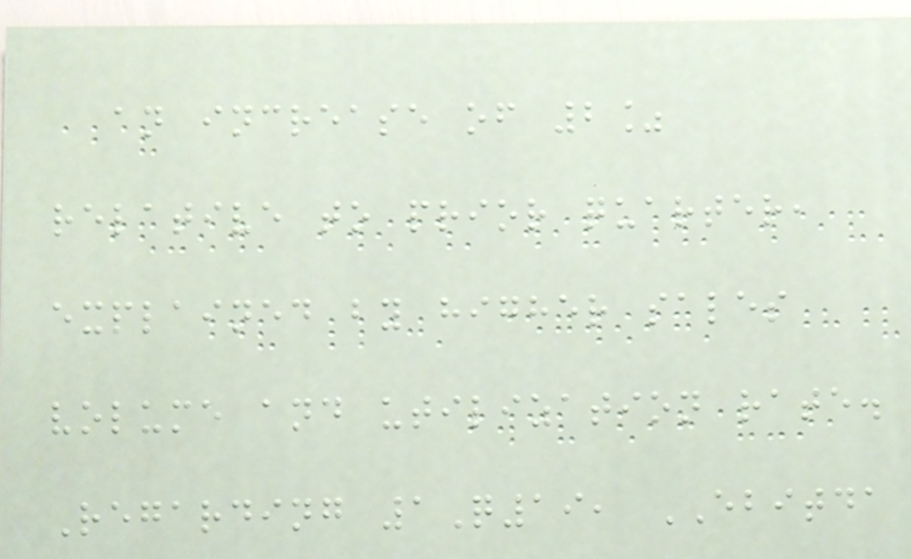an increase of 2%
relative to prior quarter,
explained by higher sales
volume and utilization rate.
Regarding 1Q19, EBITDA
